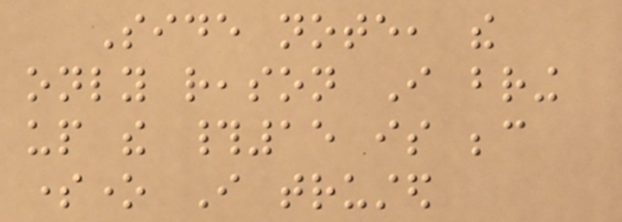Side note, the
only reason I bring
up the #15 is because
someone I trusted
